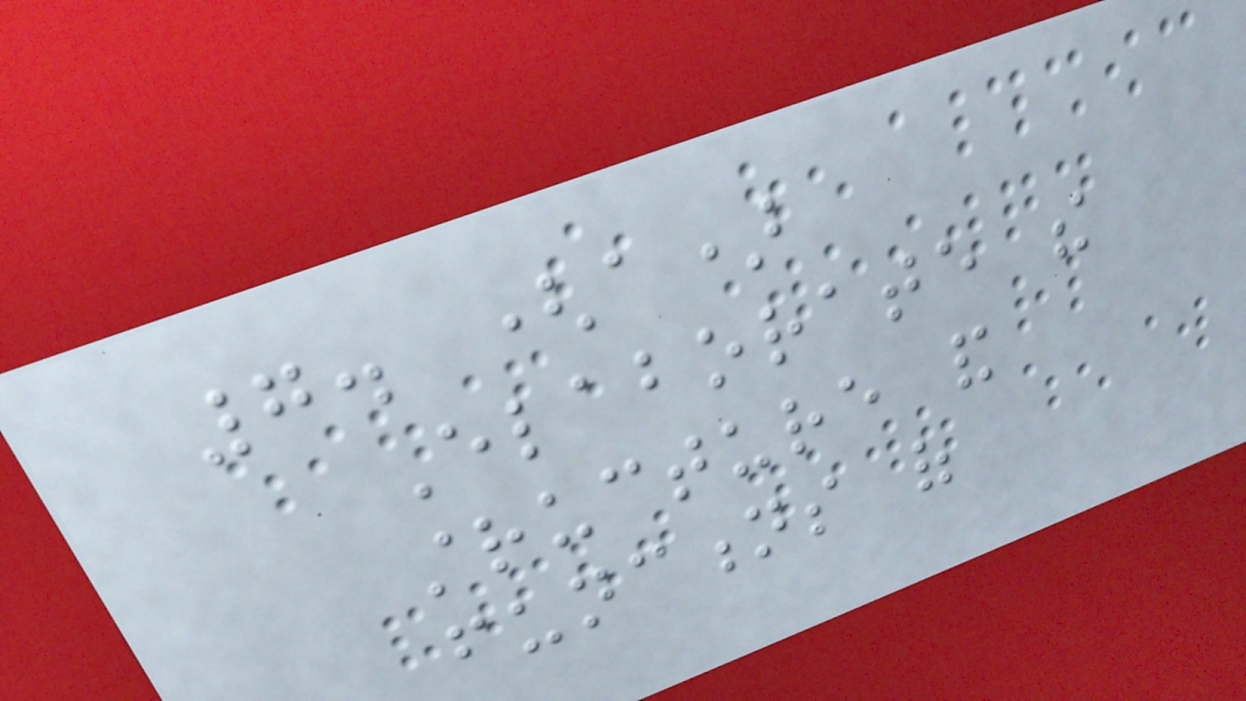7. (a)
Elaborate the
structure and
functions of
